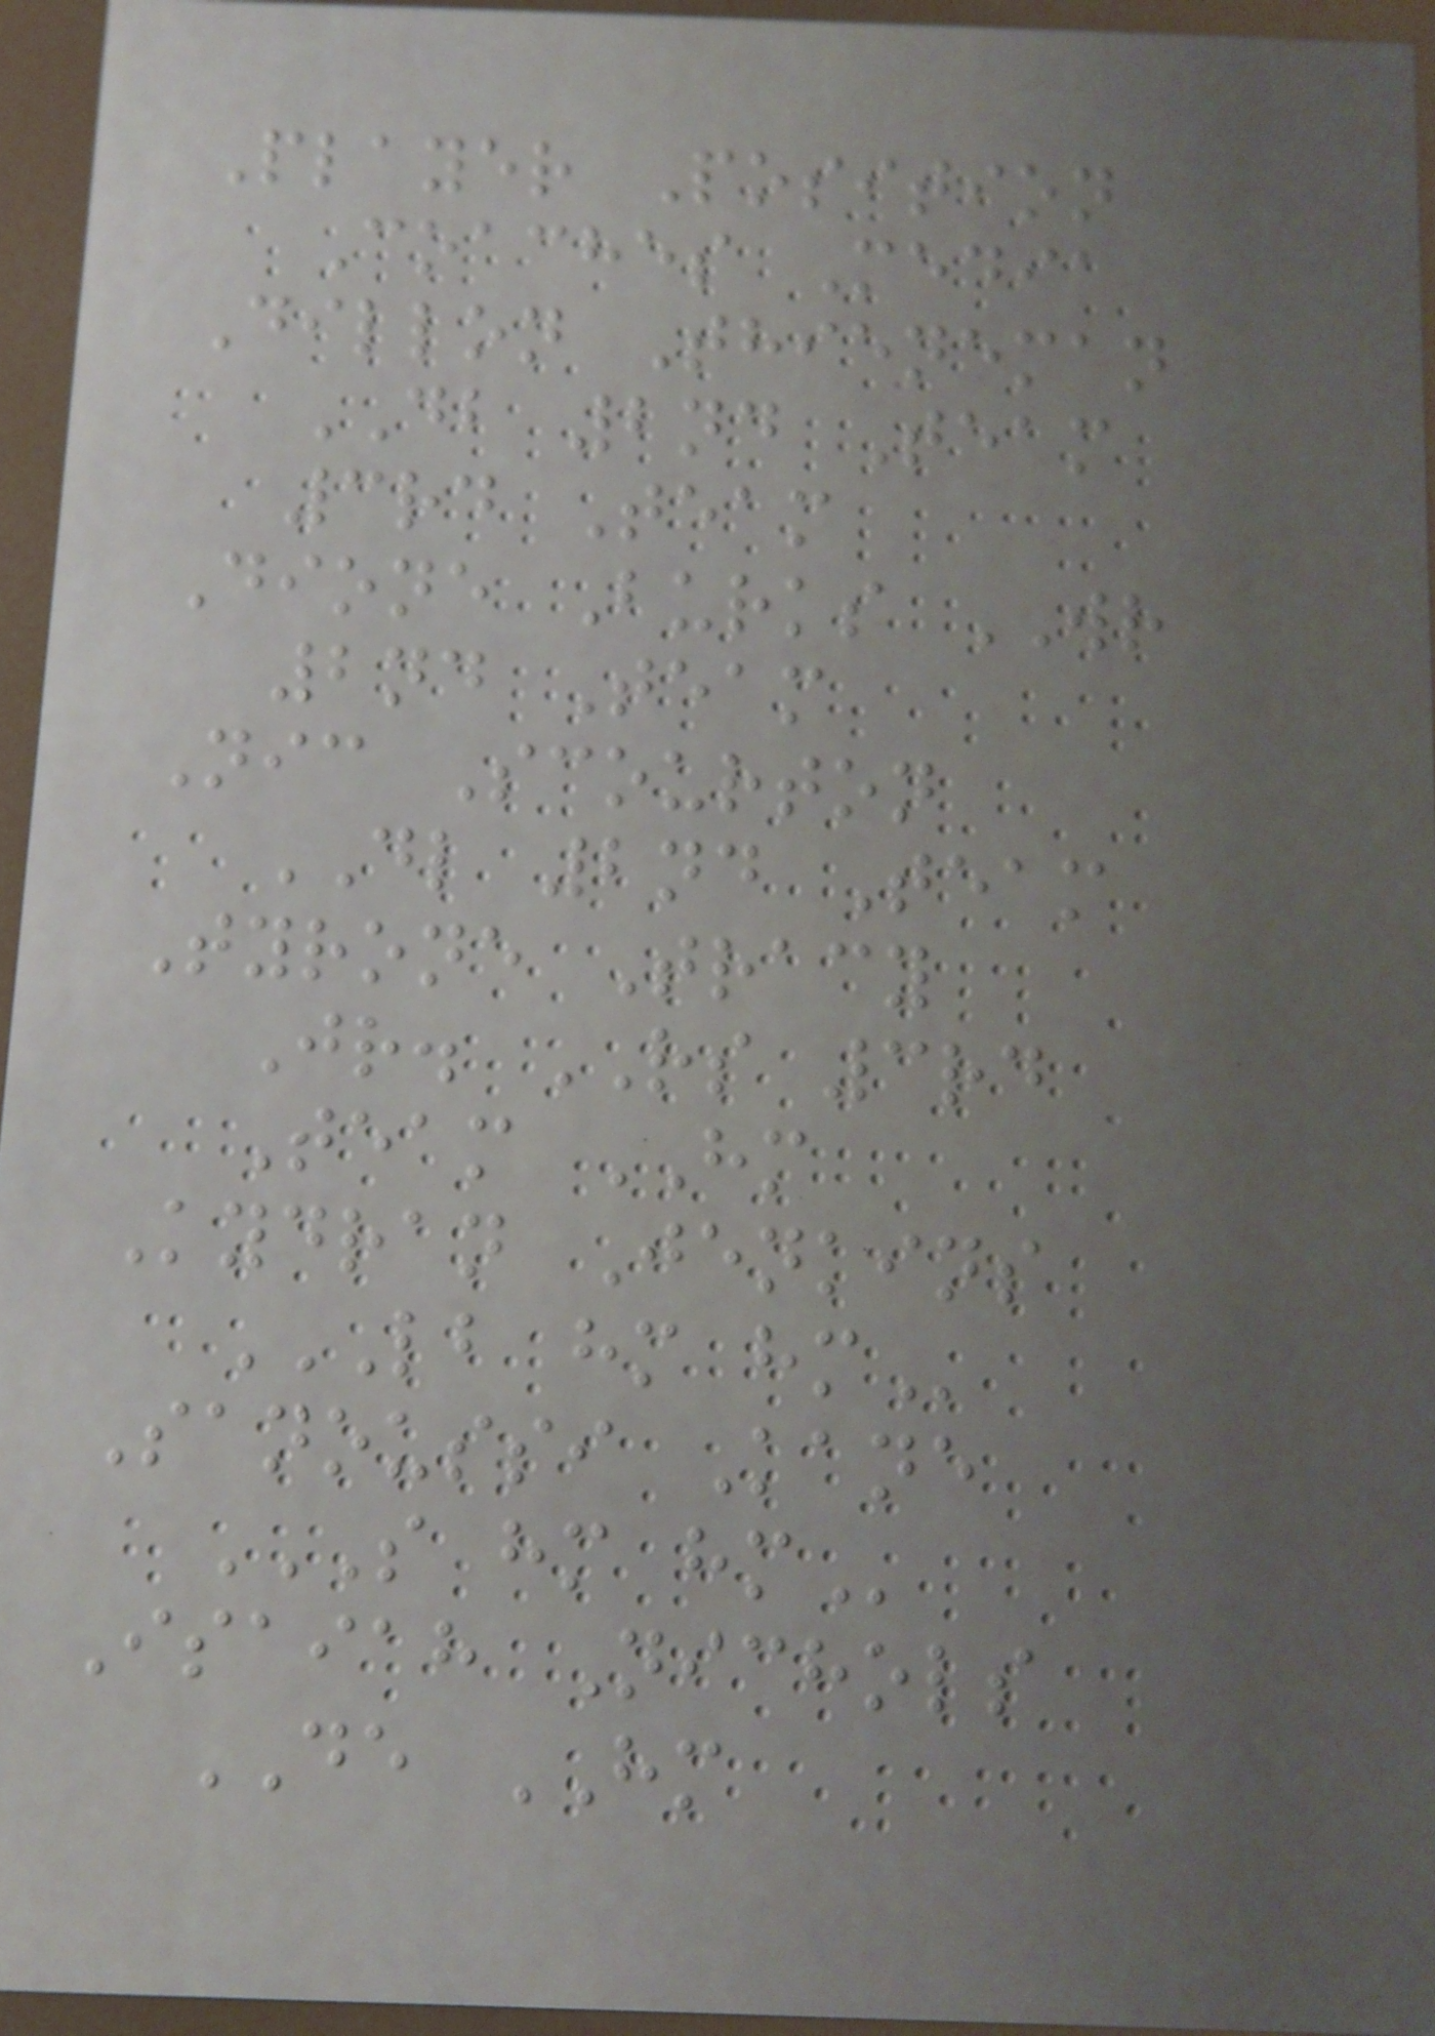Player Position
Coaches Media
Dillon Thieneman
DB 2nd Team
3rd Team
Dione Burks WR
2nd Team
Nic Scourton
DL 2nd Team
Tyrone Tracy
Jr. RS 3rd
Team HM
Kydran Jenkins
LB HM HM
Sanoussi Kane
S HM HM
Isaiah Nichols
DE HM
